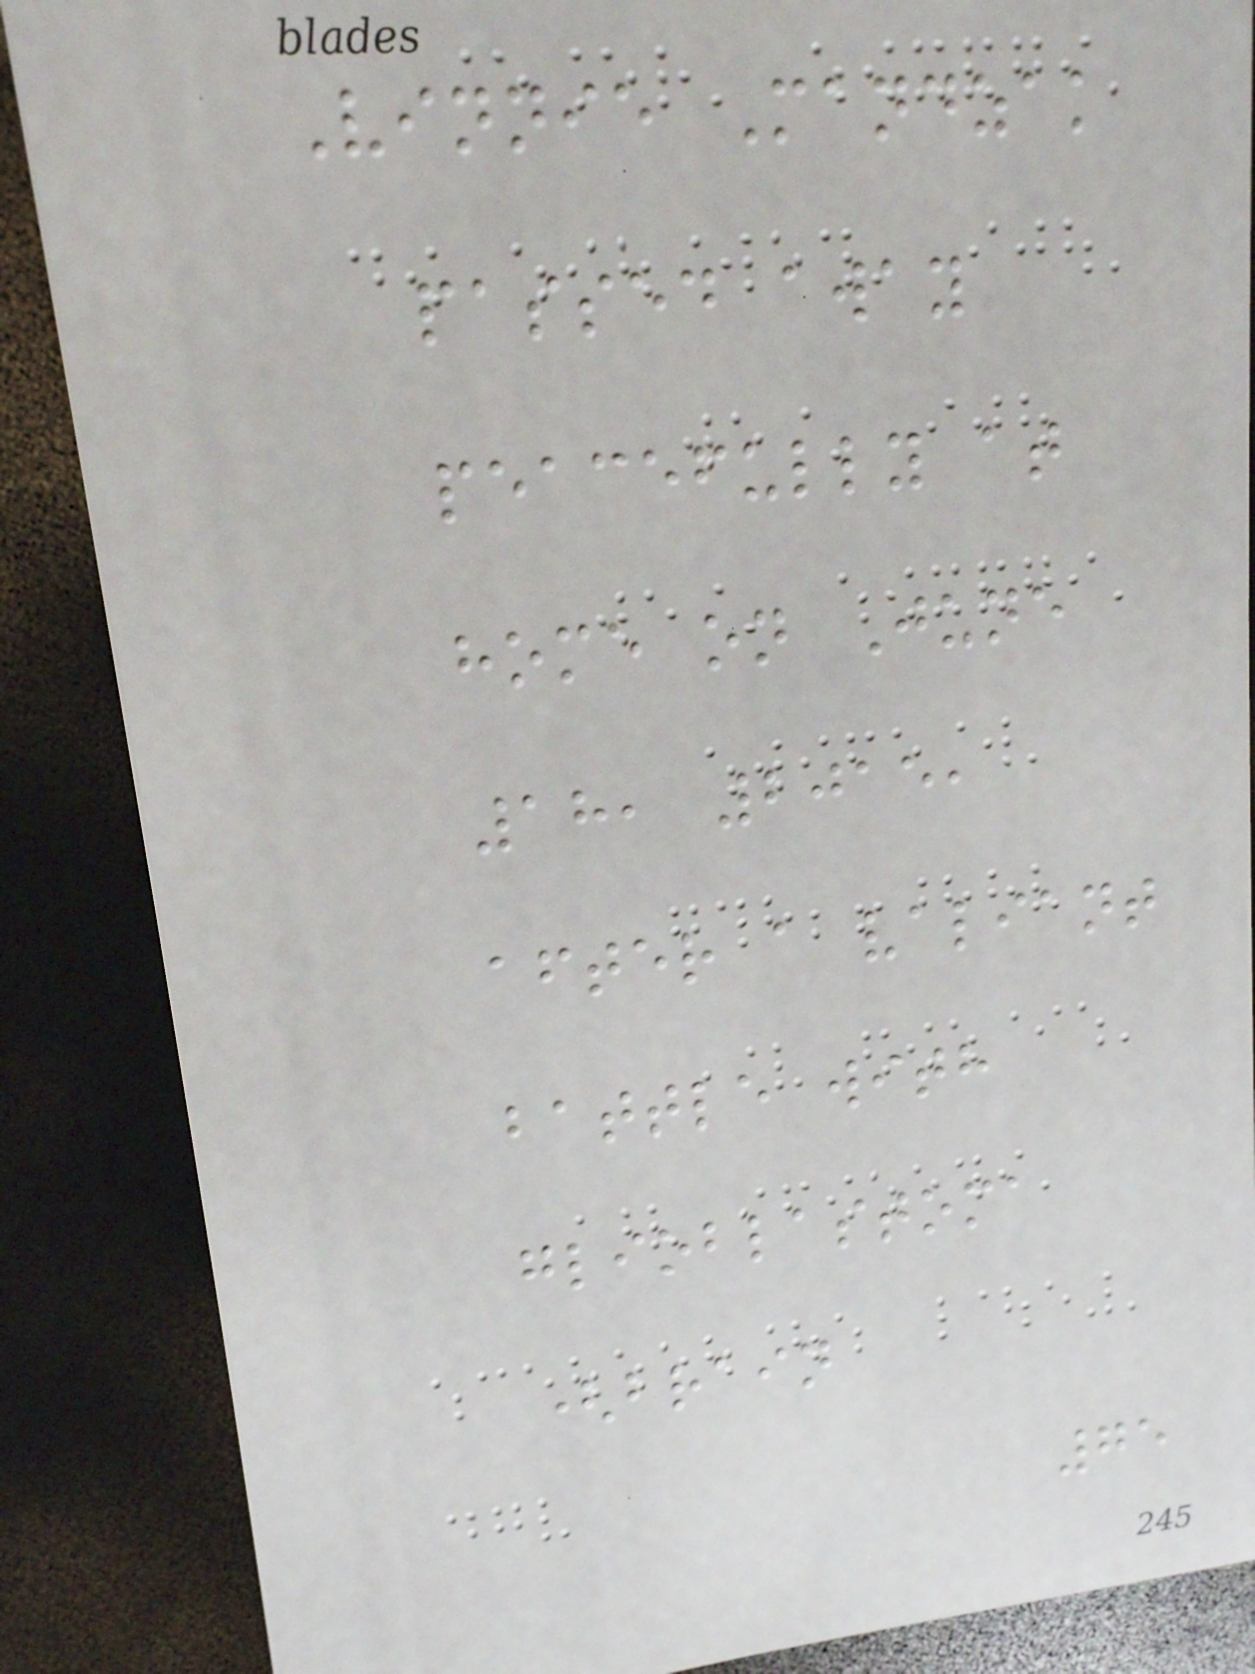Vinnie Mandzak
passed away
peacefully at
home on June
18, 2015,
after a valiant
battle with
glioblastoma
(brain
75
